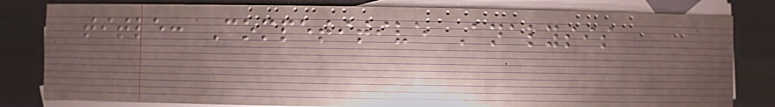title: Competitive Analysis
